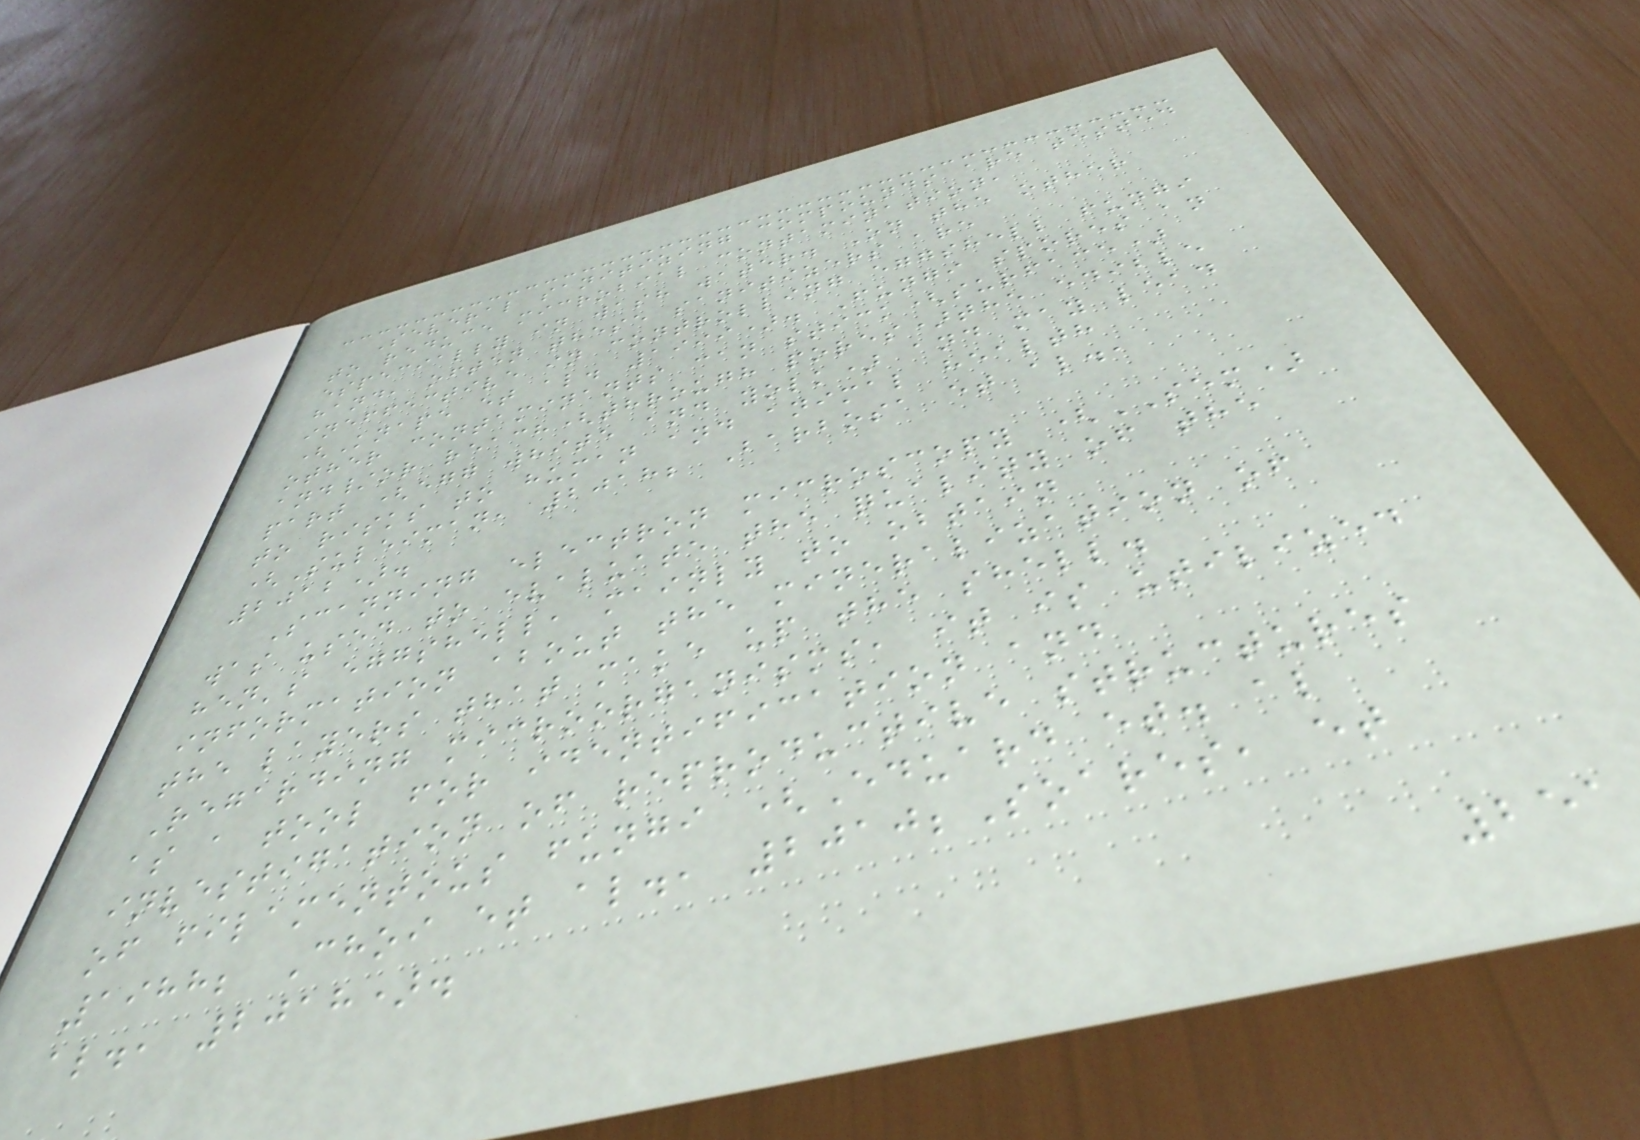Several sanitizing compounds are tested
to reduce microbial contamination,
especially in wash water. On the other
hand, often these sanitizers are
ineffective in controlling eggshell fungi
(Knape et al. 1999). Fungi spores an
other contaminants can stick(surface)
and/or reach(through pores)the edible
part (egg white and yolk) and may lead
to risks to human and animal health
(Suleiman, 2018; Barbosa et al.,
2012).
Scanning electron microscopy (SEM)
was used to evaluate the quality of the
hen's eggshell, mainly to obtain
information about the mineralization of
the layers that make up the shell.
Regarding microorganisms, it is utilized
as a tool for identification and
investigation of reproductive structures
of filamentous fungi (Eduard et. al
1988; Choi et al., 2010;Soares, et
al., 2018).
251
